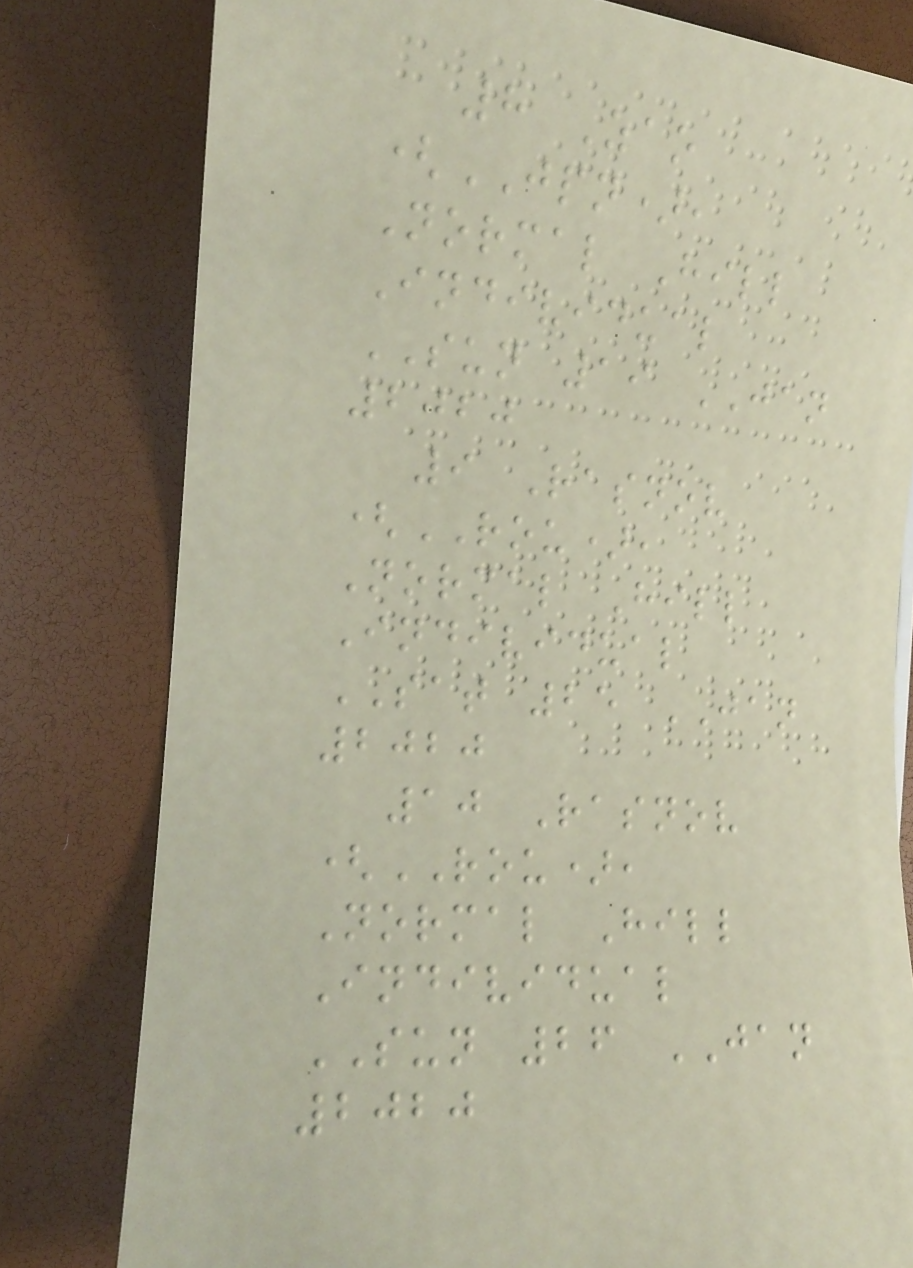8 Zao
(JPN),
Normal Hill
Individual
SUN 19 JAN
2020
9 Rasnov
(ROU),
Normal Hill
Individual
SAT 25 JAN
2020
10 Rasnov
(ROU),
Normal Hill
Individual
SUN 26 JAN
2020
